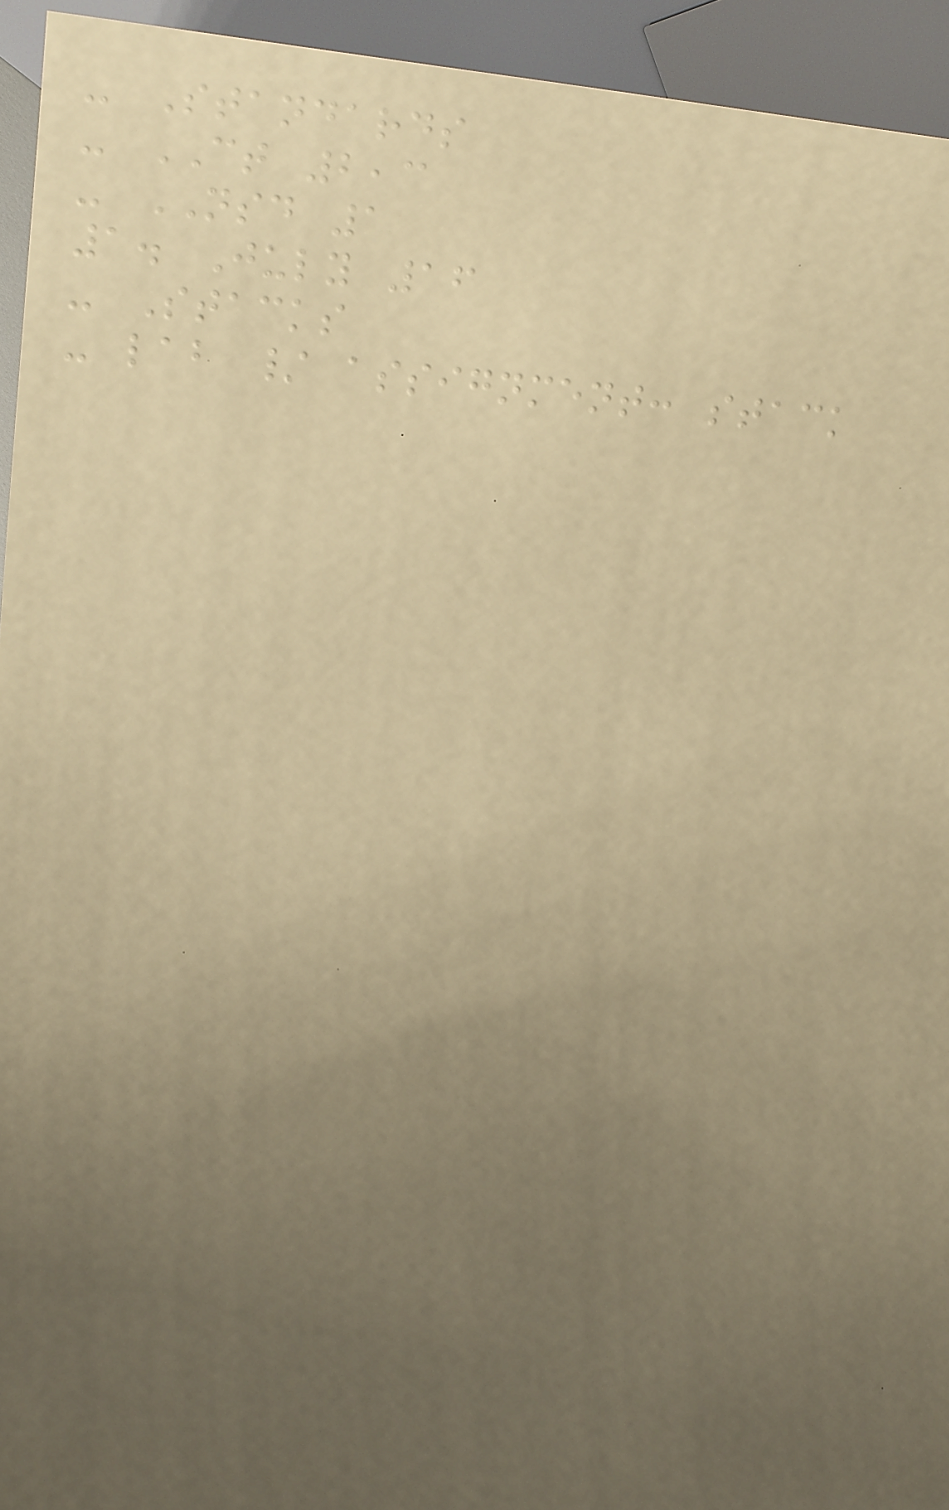- Standards
- CT 2,3
- NSD 1
1. July 16
- Stacks
- lab / assignment: stack
